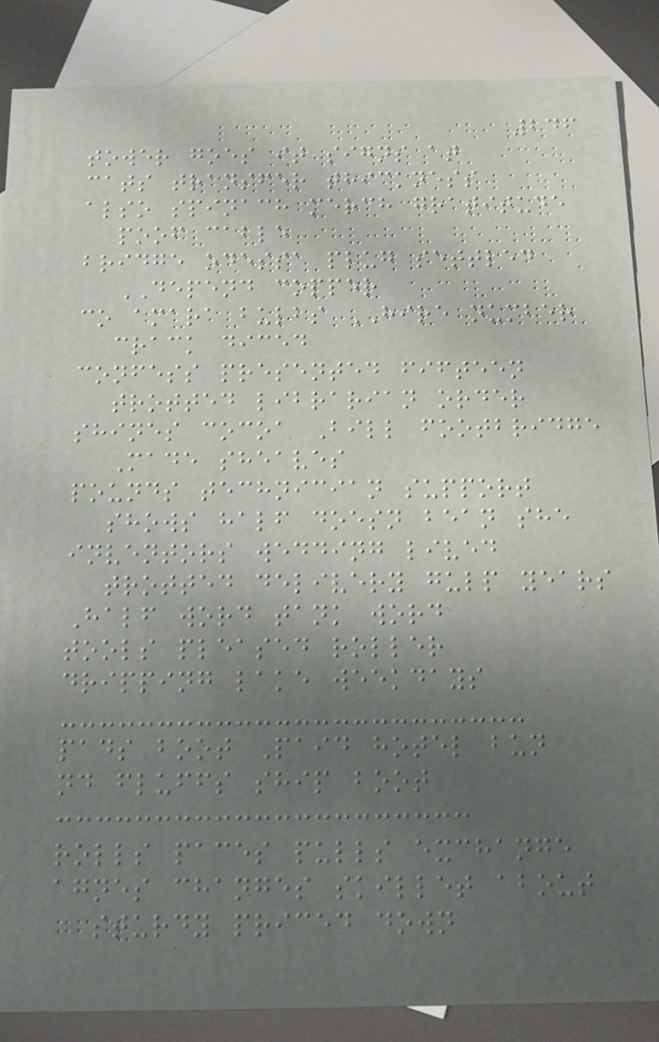246
tower goes it signs at
cats transfer thickness
also spinach merch gratitude
poof cable
bridge odessa plug settled
DEPEND copper
co amara bulbs HIRE number
crack diced
confess presented fifteen
trotted librarian order
shines cocoa Bill footbridge
Made sheaves
pounds technician support
shows half doesn bean she
inventors wedding lived
trotted delivery gulp years
Half word tank word
tools pleased roller
dripping lake weekdays
pads boot Paid hotel bun
nd fluffs ship boot
rolls paces pulls exchange
agnes changes skillet about
sturdy priced down
